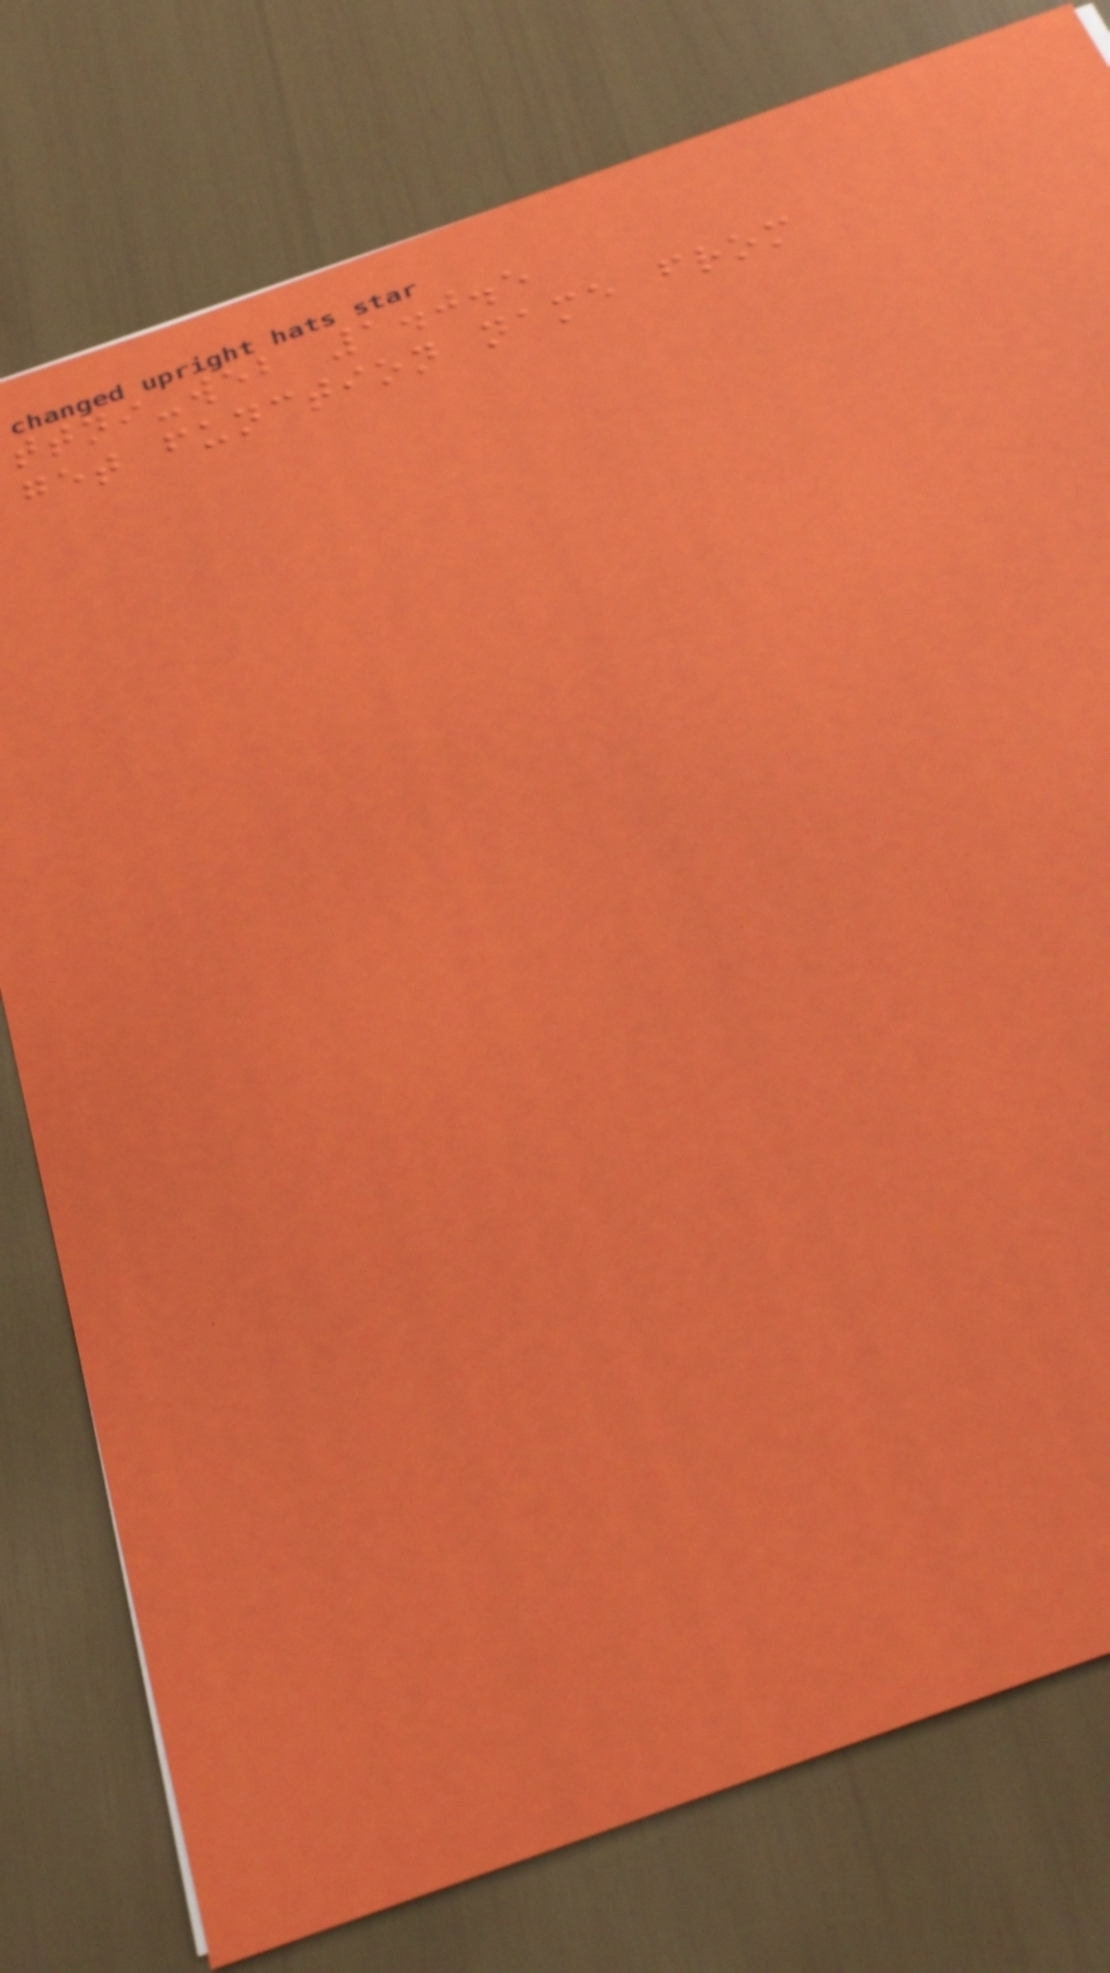ttni-web 1.0.5
get function name from
